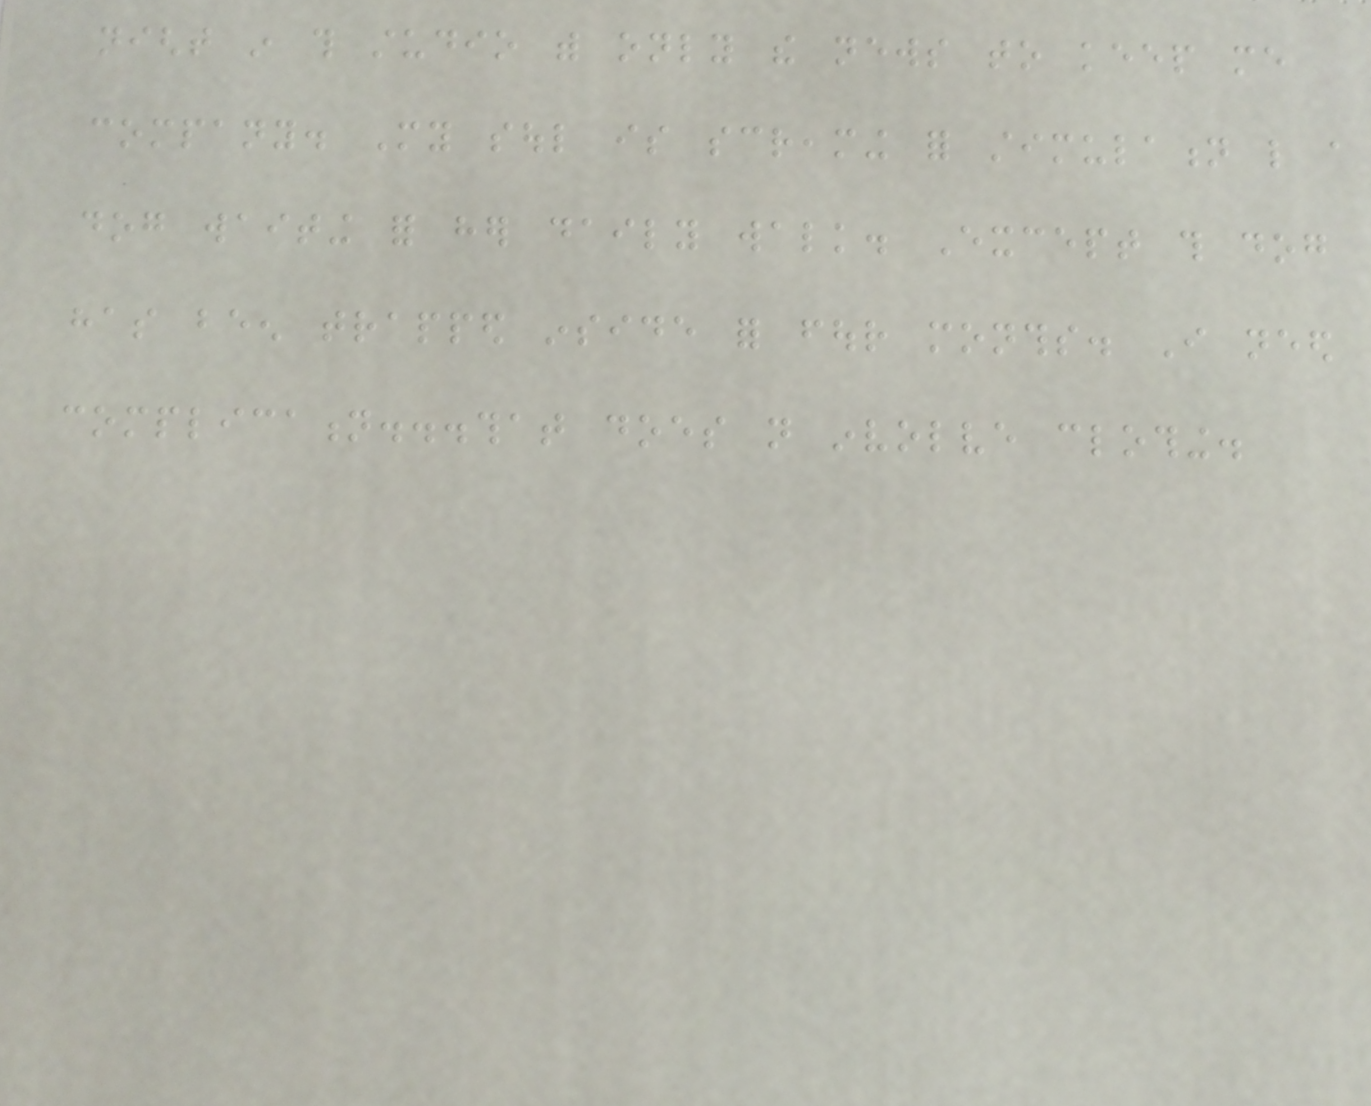night in this studio with only the news to keep me
company. My soul is screaming for stimulation like a
dog waiting for her daily walk. Except this dog
has been trapped inside for four months. I need
complication...that does not involve clothing.
